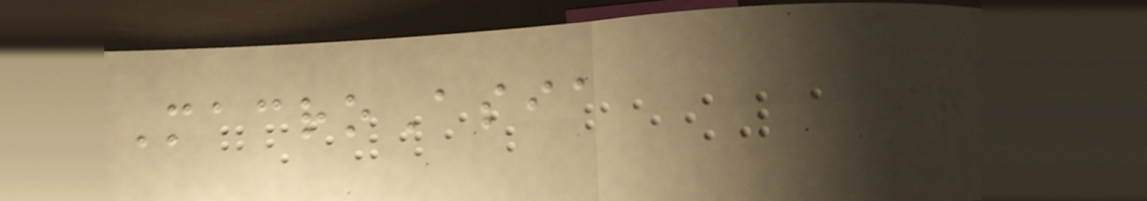MacroAsia
